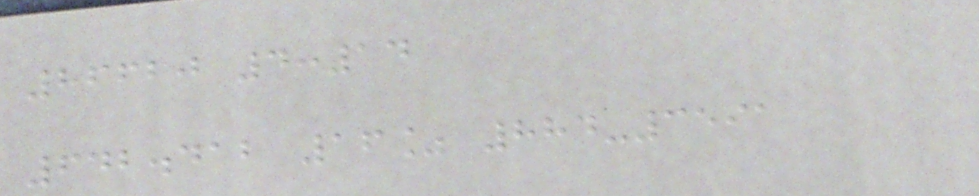86620 4:14
642.412 16% 884-3591
